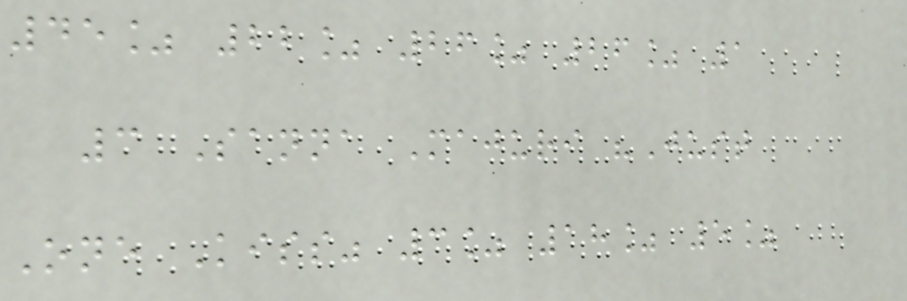45% 22% 26% 26% 1
3 Sanna Majuri "Just
One Kiss" 3% 18% 5%
